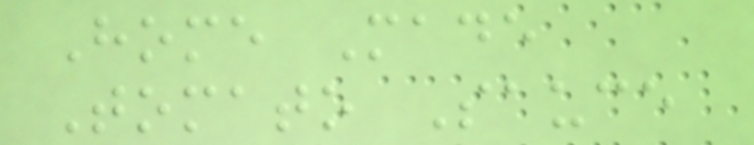Home Made
Tomato Sauce
